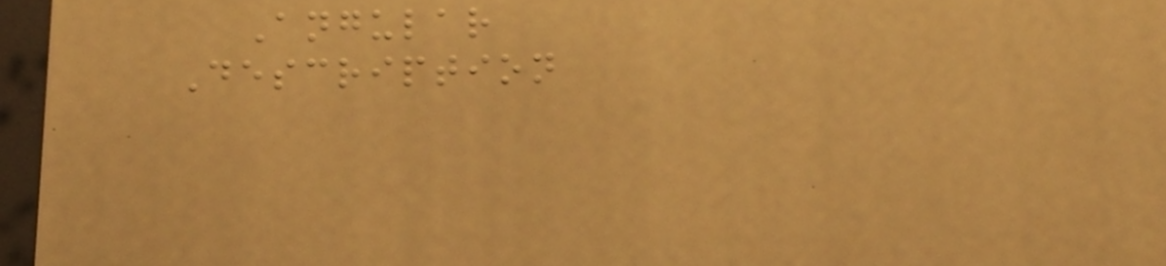Angular
Description
